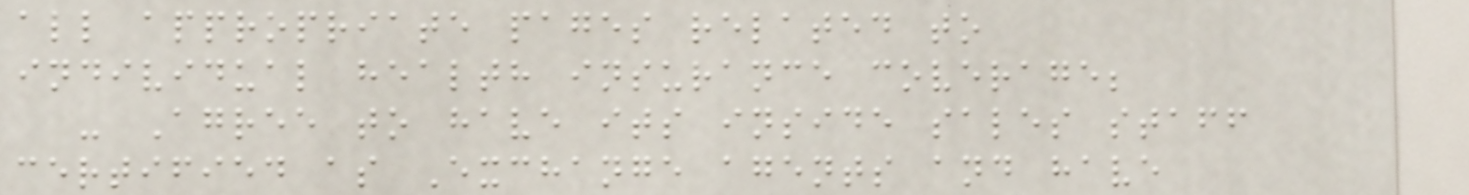all appropriate pages related to
individual health insurance coverage;
- Agree to have its inside sales staff
certified as Exchange agents and have
